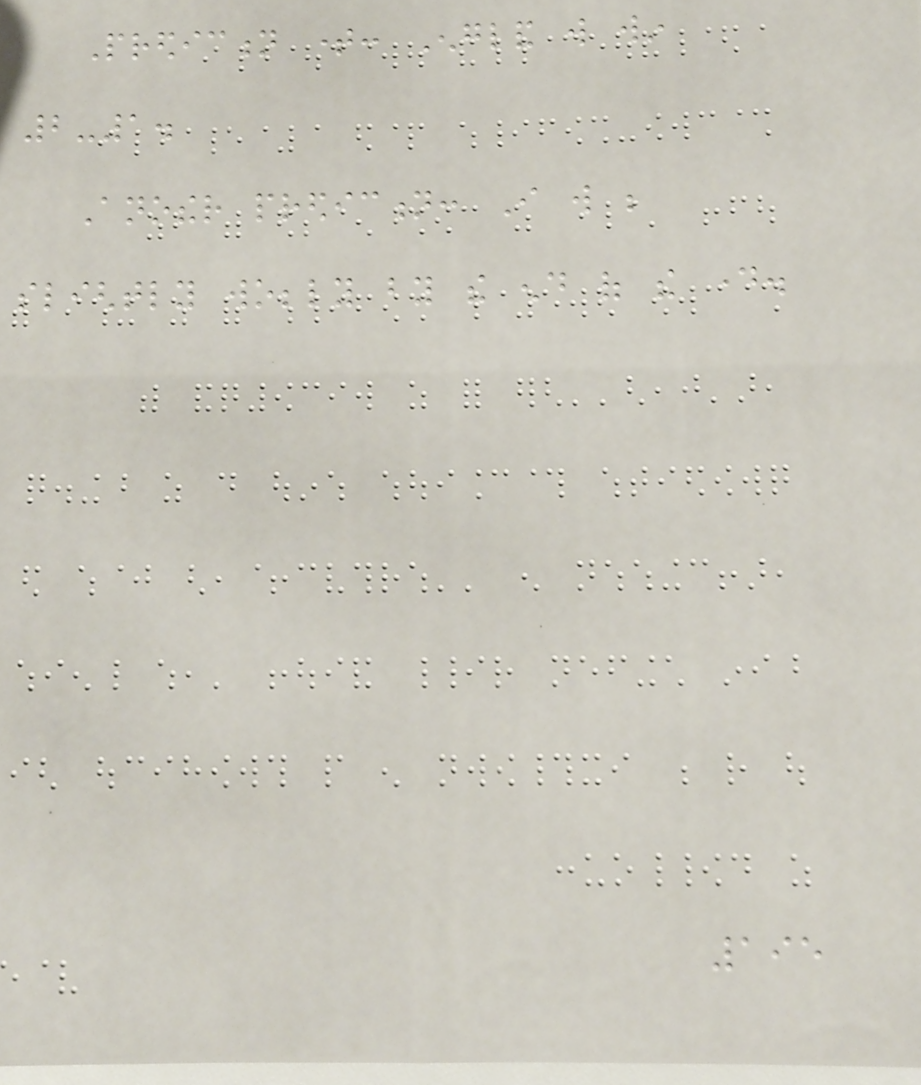Prediction time: England will win
2-1.
Another prediction: I will be
slightly wobbly by the end of the day.
195
